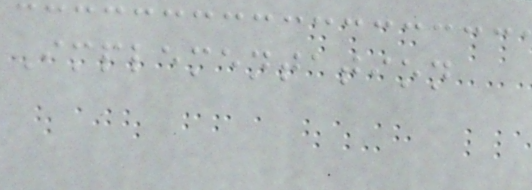Implementation
